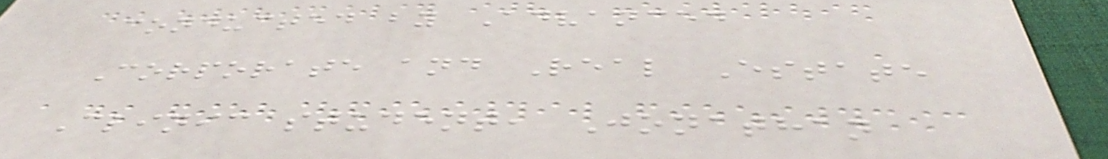conducted by Advanced
Corporate and Real Estate
Clinic student, Jonathan
